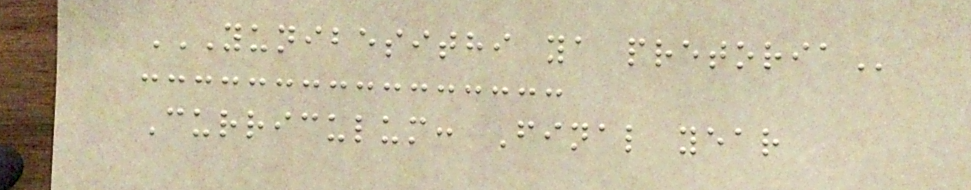YUNIBESITHI YA PRETORIA
Curriculum: Final year
